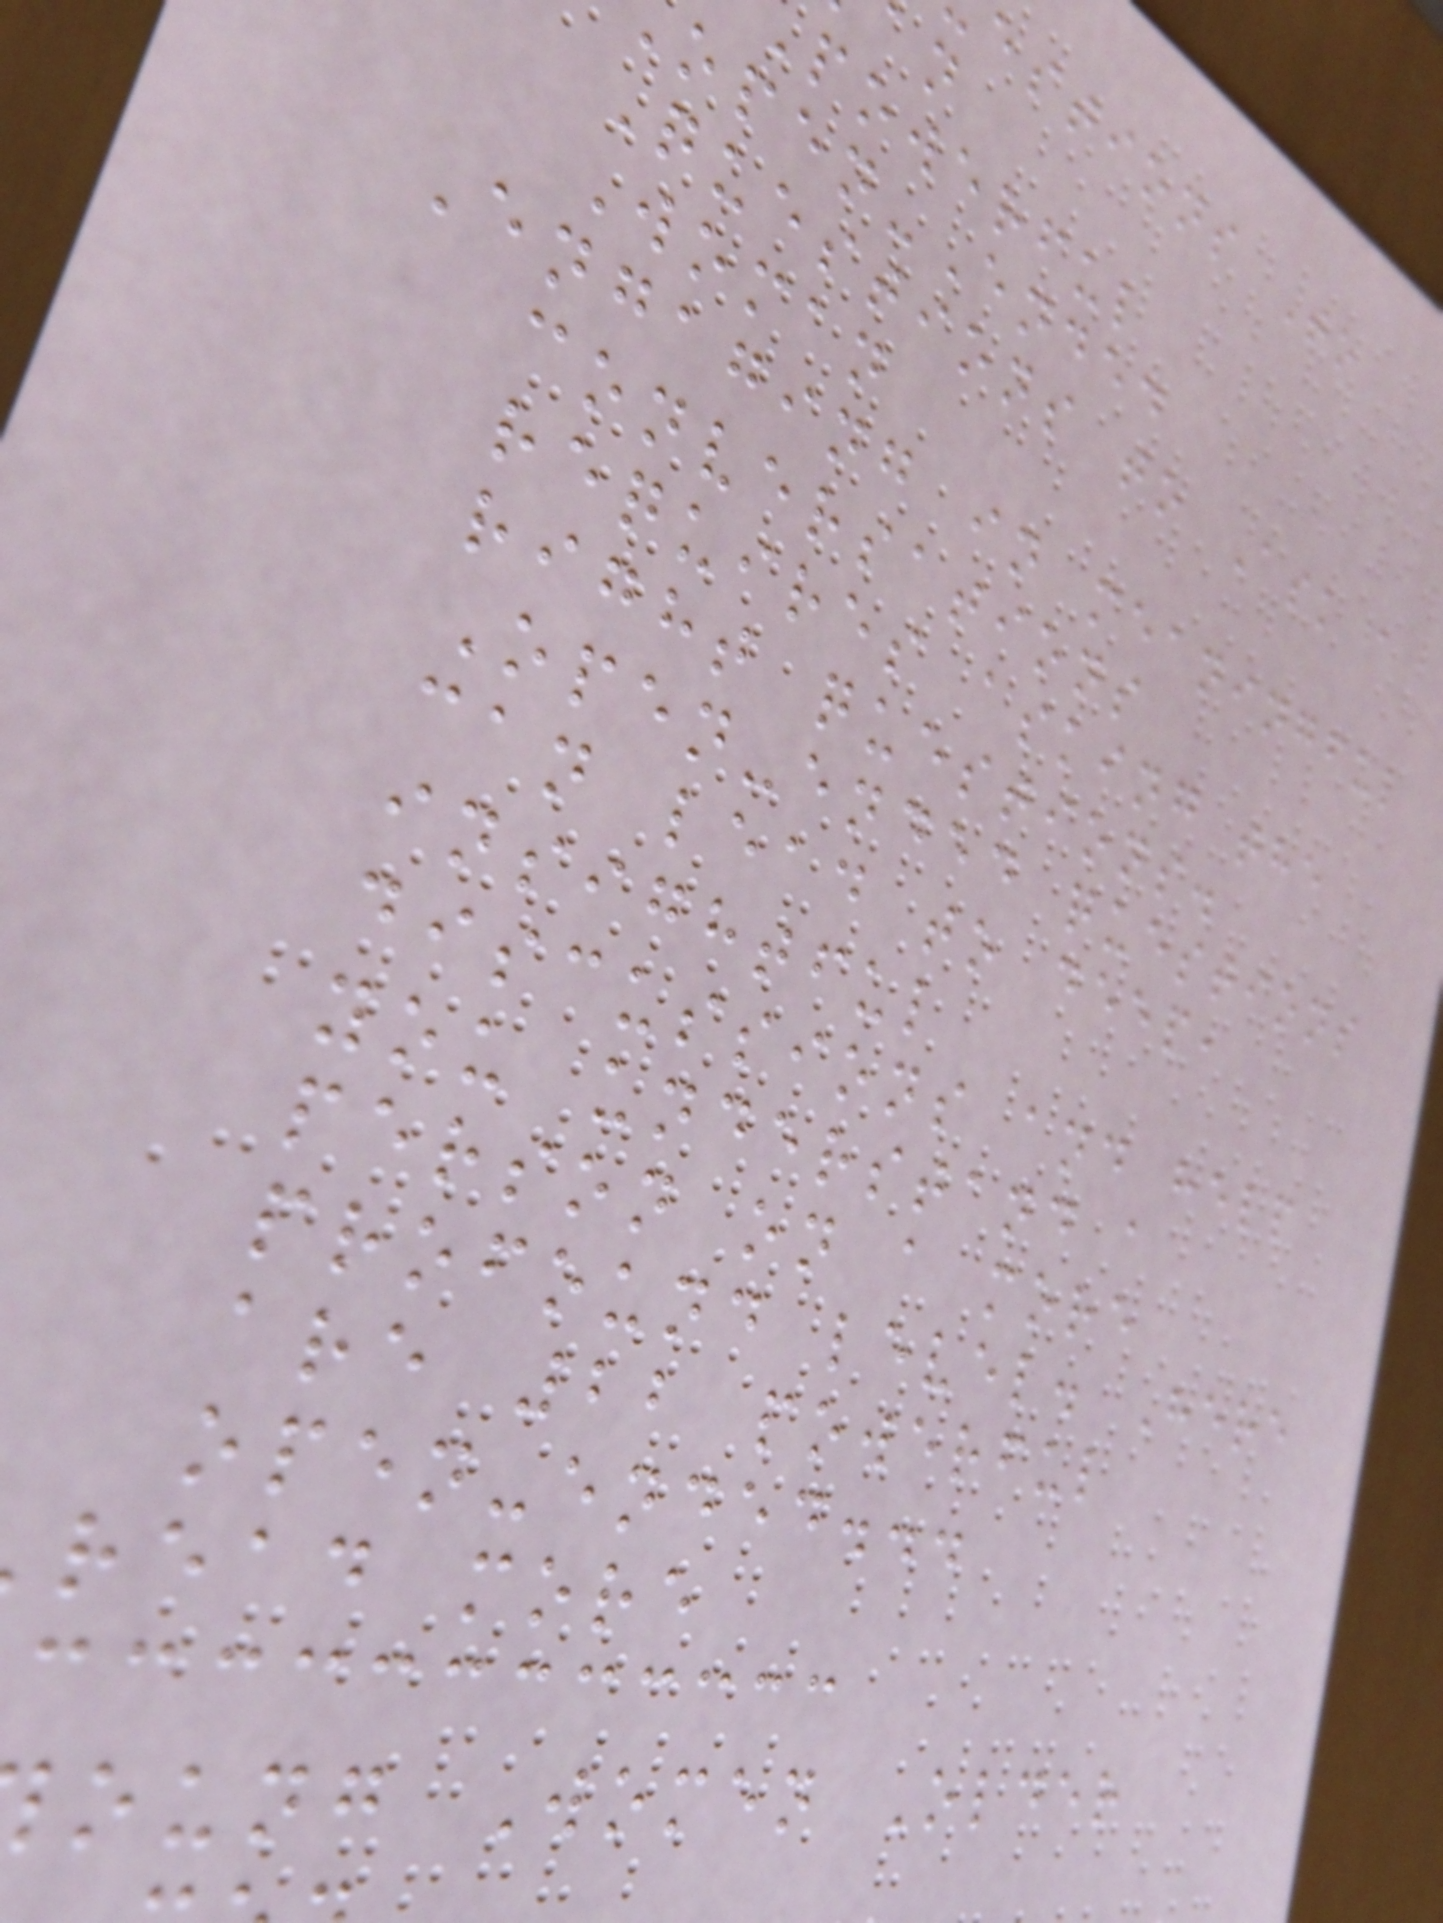estions To
powerful
pen-Ended
Questions to Ask a
Woman
Engaging in meaningful
conversations
requires asking the
right questions.
Open-ended questions
can lead to deep,
insightful
discussions and help
you understand a
person on a more
profound level. Here
are 22 powerful
open-ended...
read more
oung Women Older
